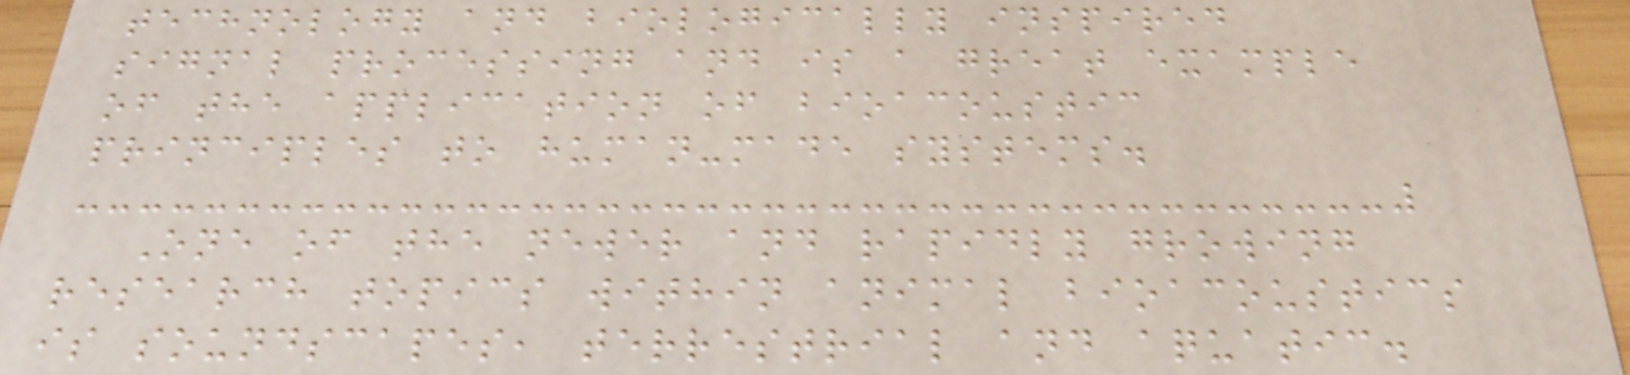technology and biologically inspired
signal processing and is a great example
of the application of bioacoustic
principles to human-made systems.
One of the newer and rapidly growing
research topics within animal bioacoustics
is soundscapes, terrestrial and aquatic.
